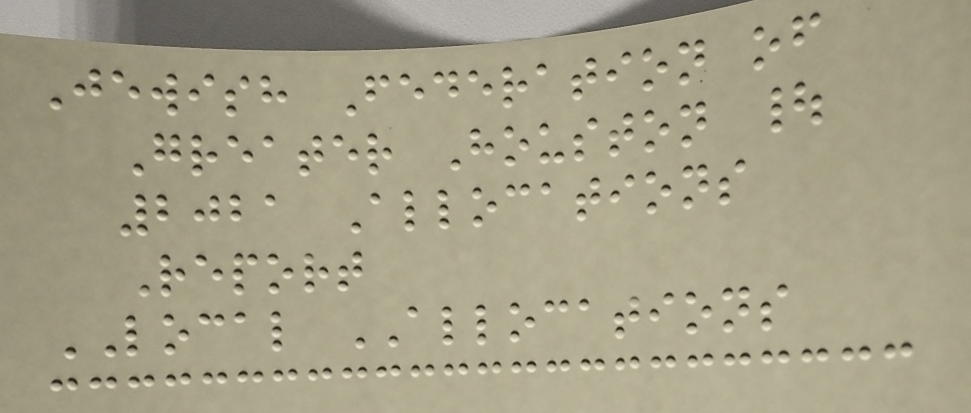Jewish Federation of
Greater Houston |
2021 Allocations
Report
LOCAL ALLOCATIONS
